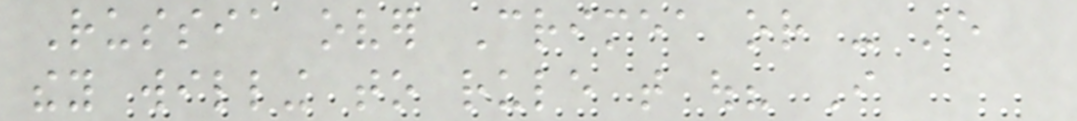Russia over Crimea or - are
they willing to rule that out? I
